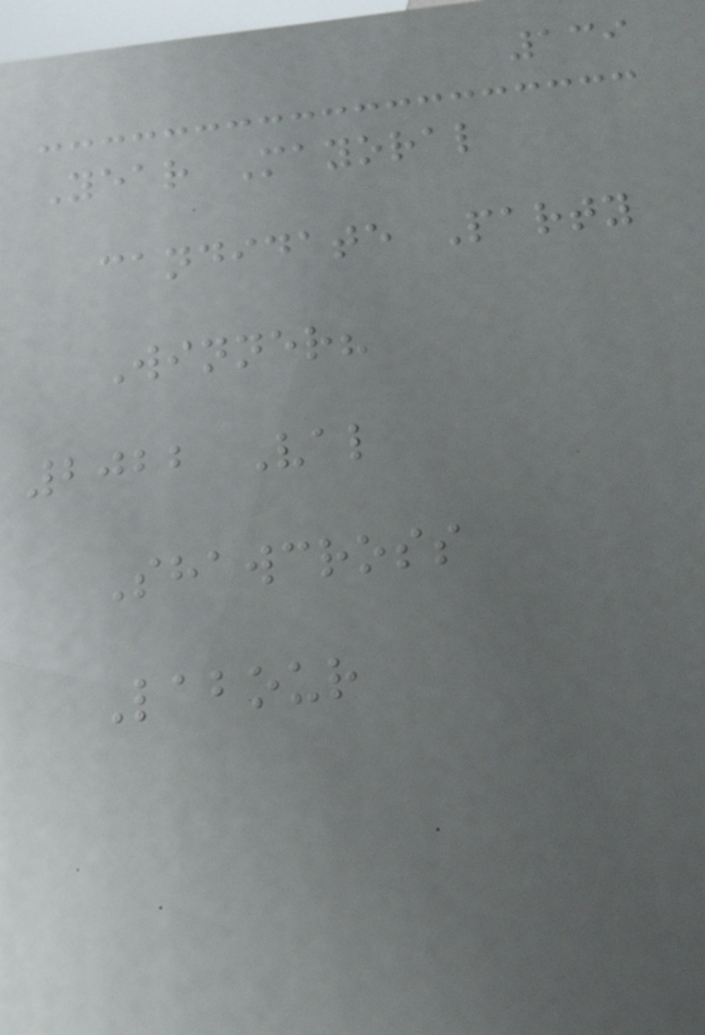139
Year Mayoral
candidate Party
Winner?
2022 Val
Shawcross
Labour
